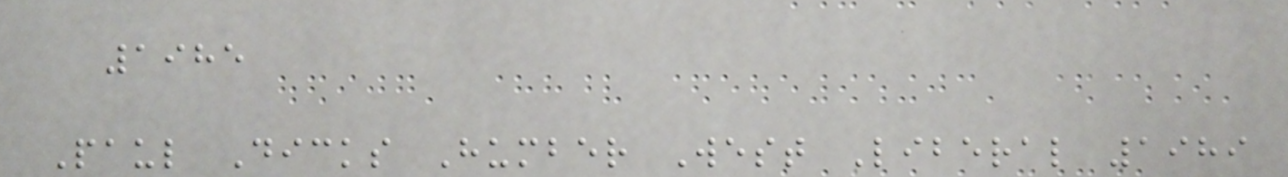1985
Paul Dicks Humber West Liberal 1989
